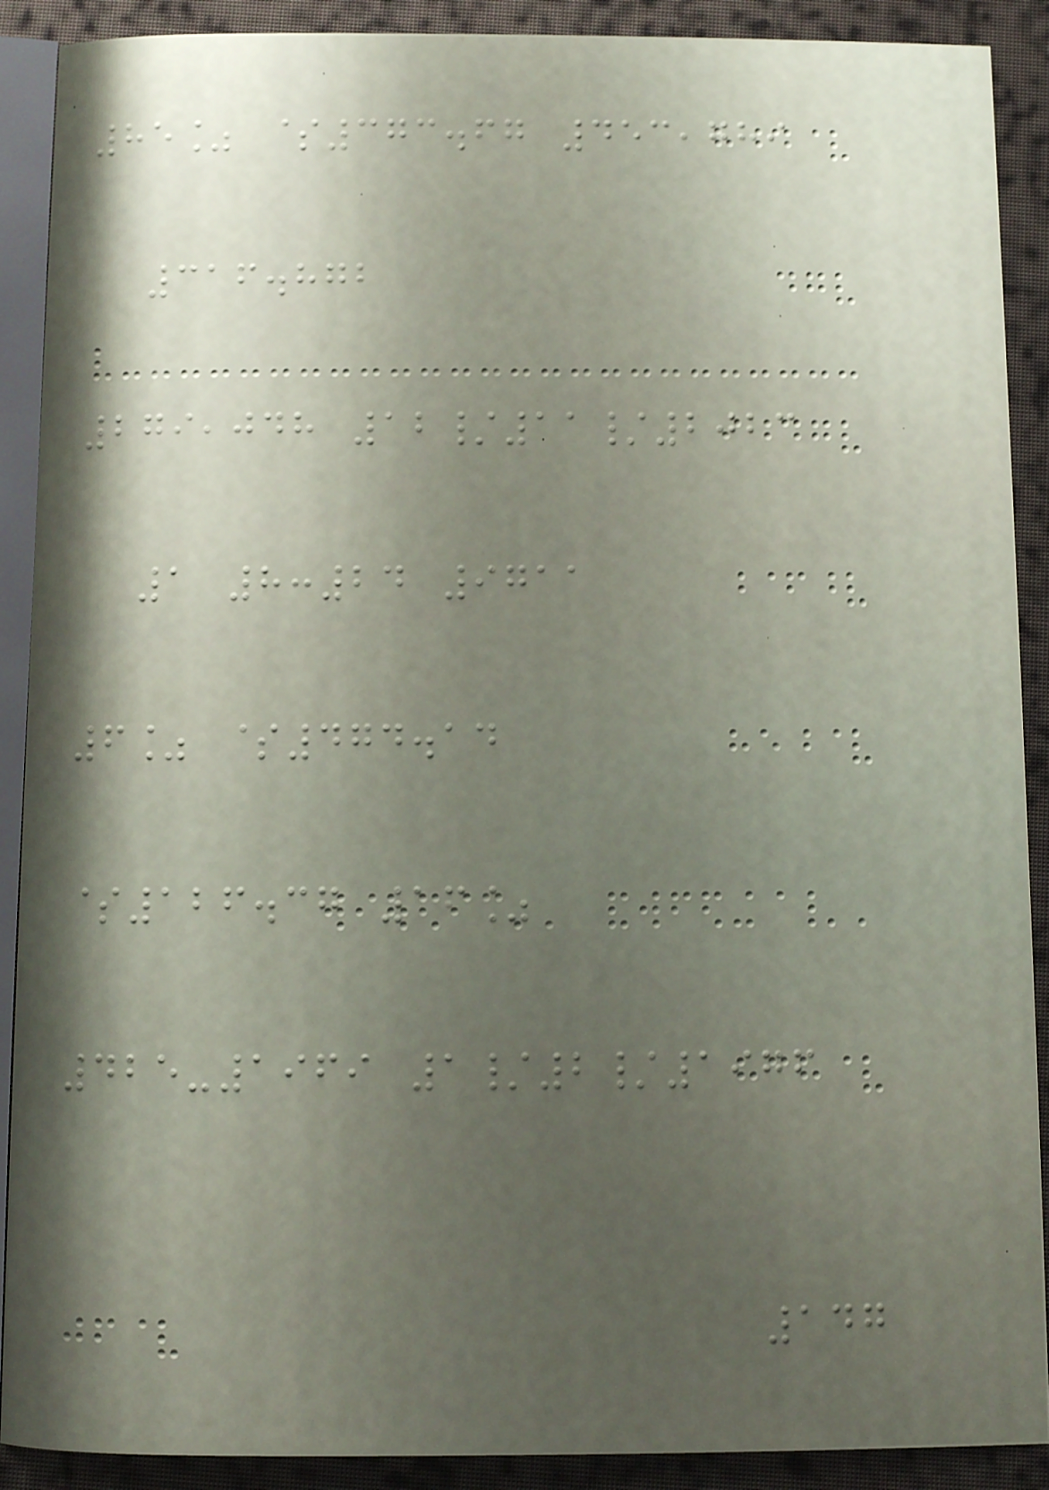85% $373.67 453,789
316.872
279,048 12/11/2023
1 8:24 9711
6% $474.14
$126.37 16%
425-1969 1/2/1976
147
